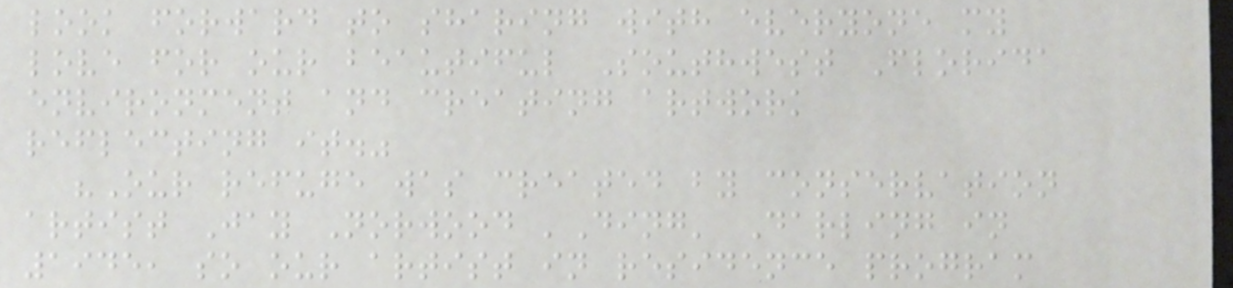look forward to sharing with everyone my
love for our beautiful Southwest Florida
environment and creating artwork
reflecting it."
"Our refuge was created by conservation
artist Jay Norwood 'Ding' Darling in
1945, so our artist in residence program
